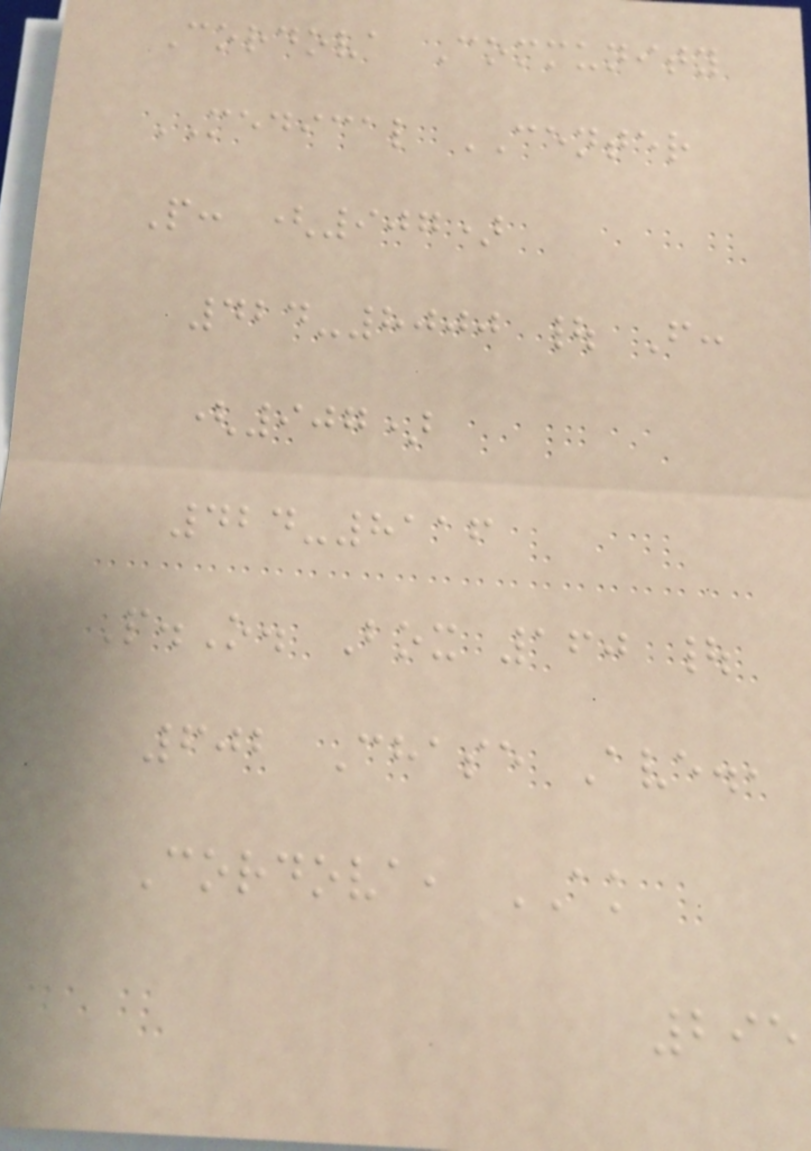Cordova Community
MEDICAL CENTER
P: (907)
424-8000 | F:
(907)
424-8116
P.O. Box 160 |
602 Chase Ave.,
Cordova, AK
295
